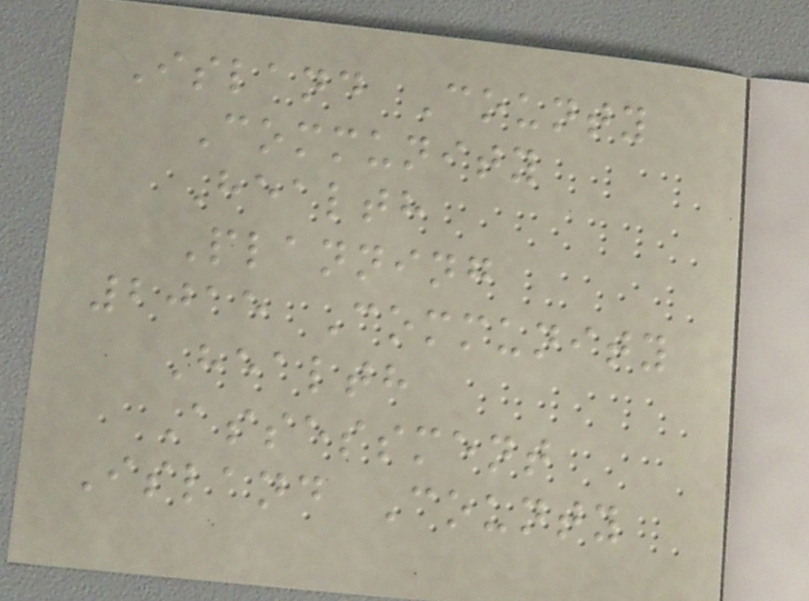Island County
Community
Health
Planning
2015 Community
Health
Assessment
Island County
